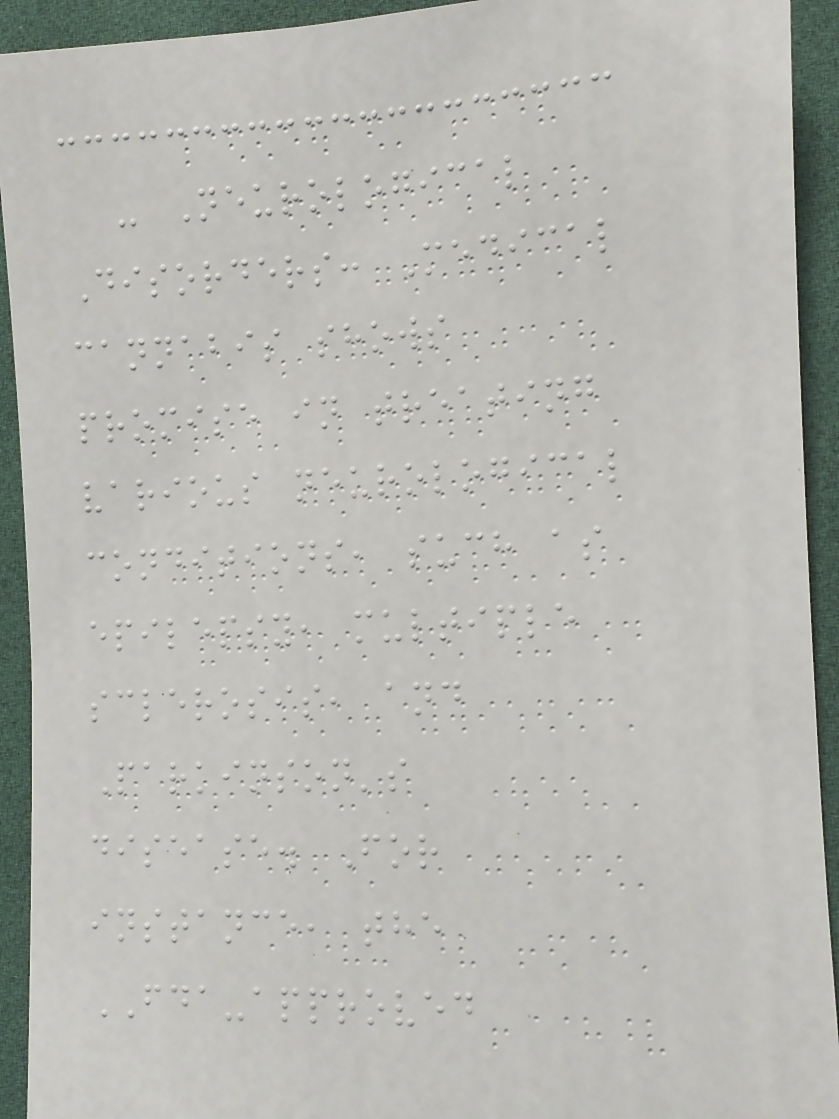- Neurological
Disorders: Medical
cannabis shows
promise in treating
various neurological
conditions, such as
epilepsy, multiple
sclerosis, and
Parkinson's
disease. For
instance, the
FDA-approved
